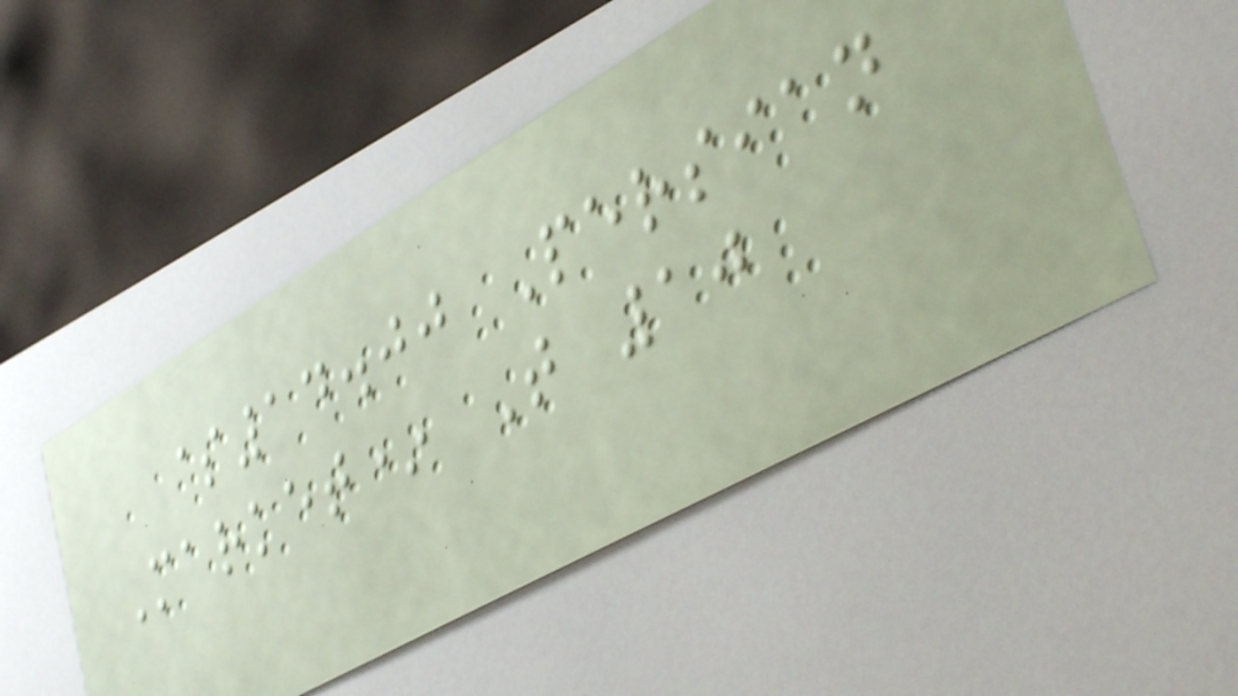$14.00 Persian
Market* T 10
